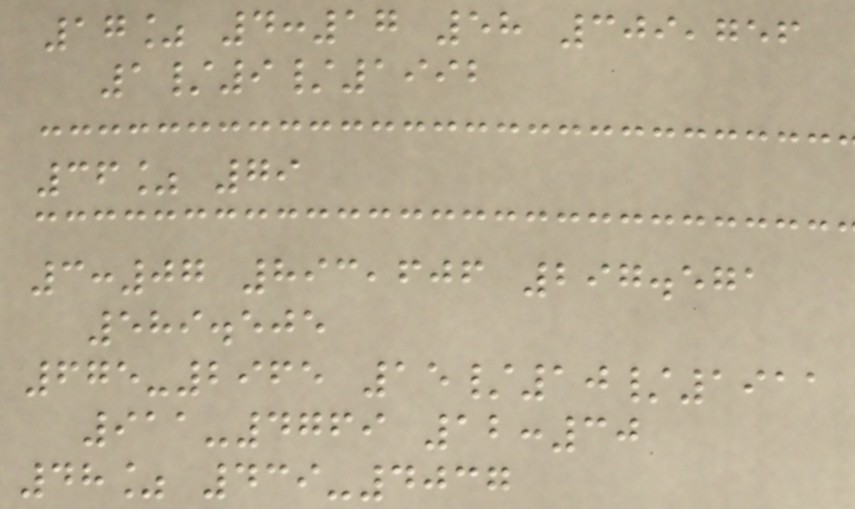17% 4:17 58 309,756
1/9/1992
36% 79
3:07 893,606 297.571
589.505
675-2965 15/10/1911
911-4769 12:30
48% 439-4037
